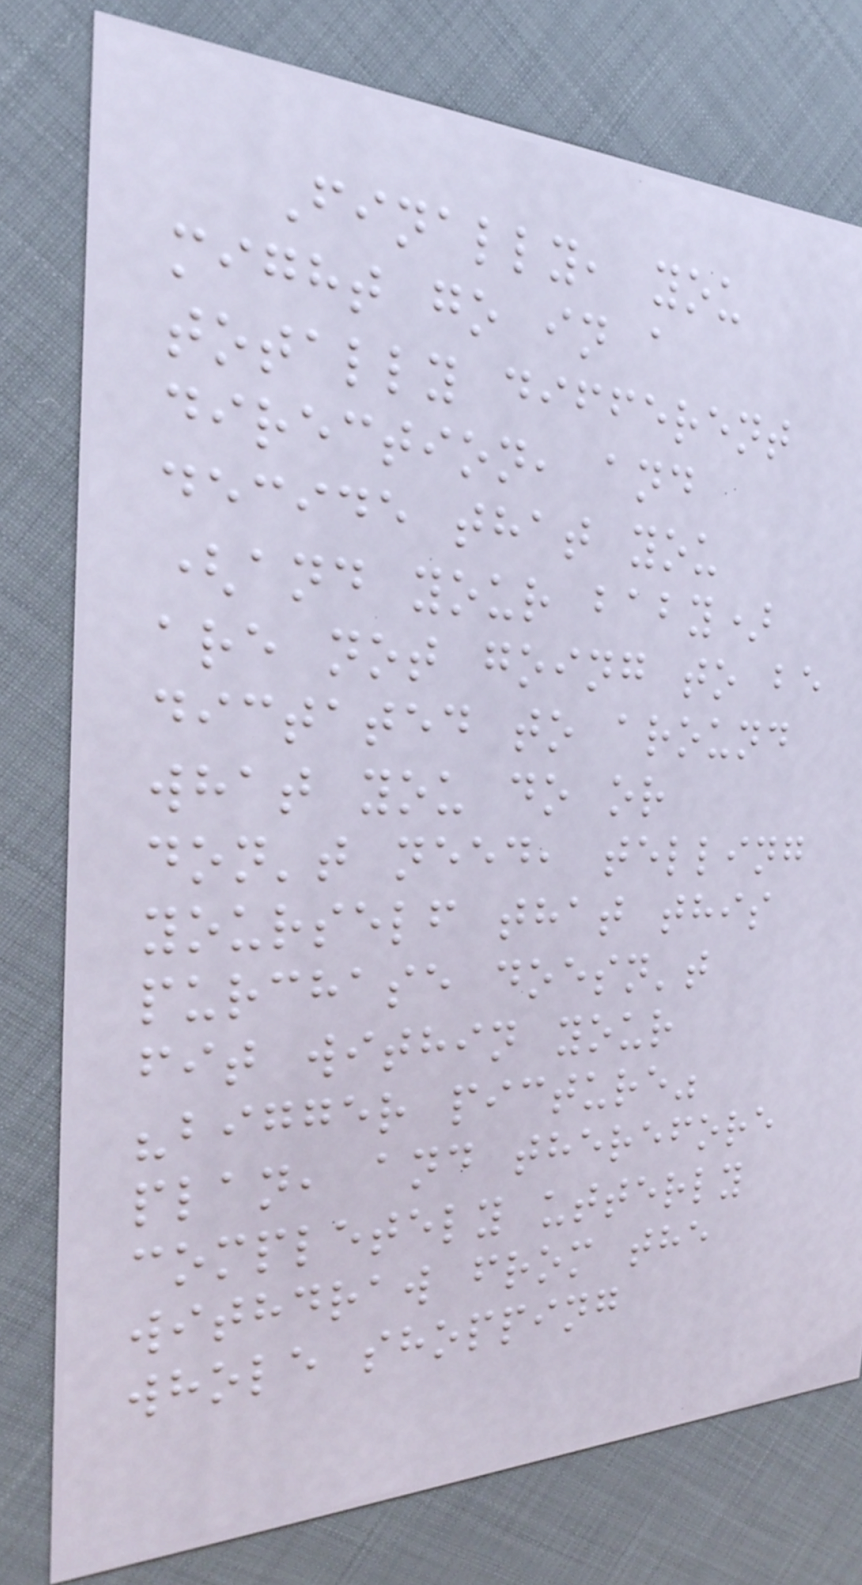Finally, you
might go in a
totally different
direction, and
decide that you
(and your baby)
are not going to be
dictated to around
what you do or
don't need, telling
yourself that this
purchase doesn't
fit within your
"bigger picture"
plan, and therefore
completely utterly
withdraw from the
whole shopping
